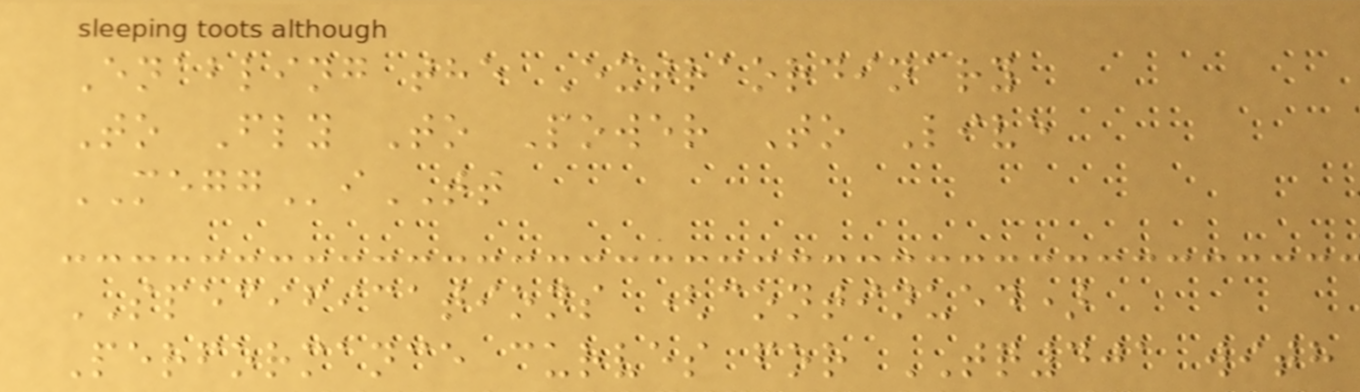Enabling the Extraordinary
To Fly To Power To Live
MEGGiTT
SPECIFICATIONS (continued)
Performance curves for TQ401 with
